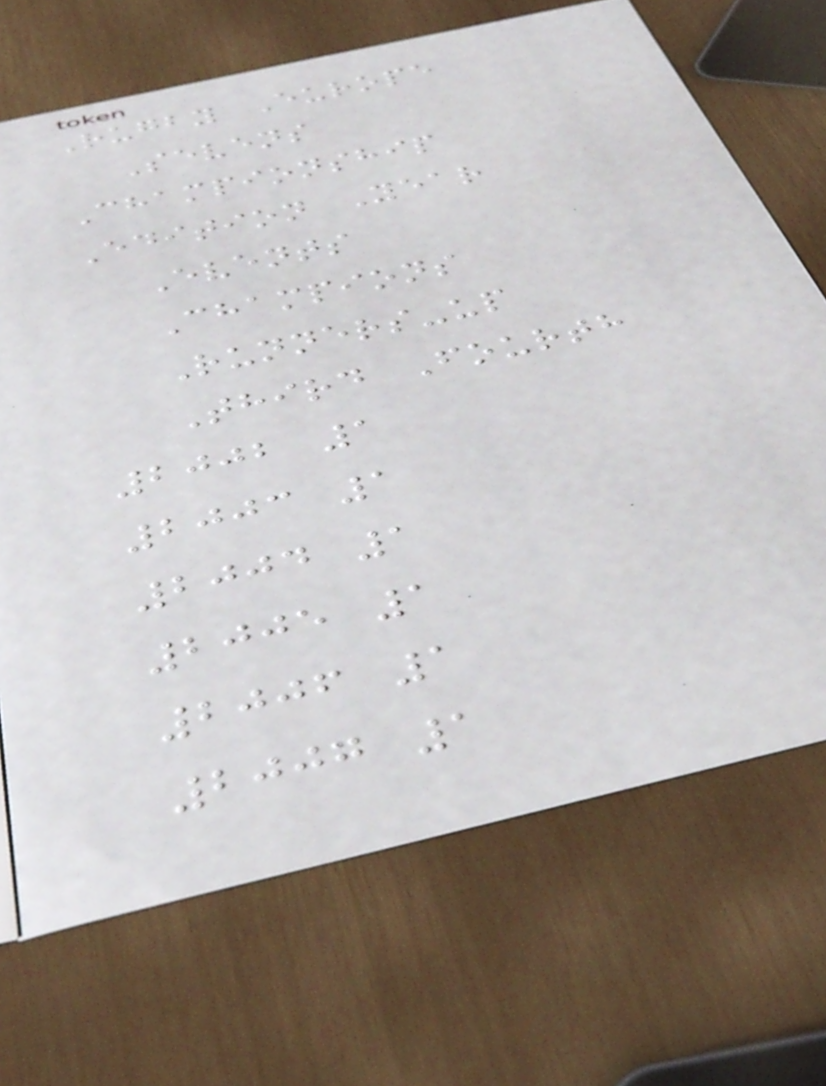Rugby Europe
Sevens
Championship
Edition Year
Events
Champions
Runners-up
Third Fourth
2002 1
2003 1
2004 1
2005 1
2006 1
2007 1
